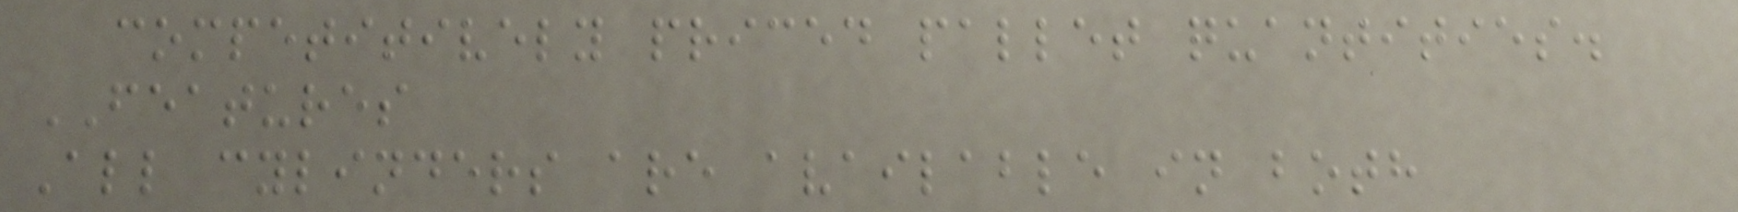competitively priced pallet quantities.
FEATURES
All cylinders are available in both
